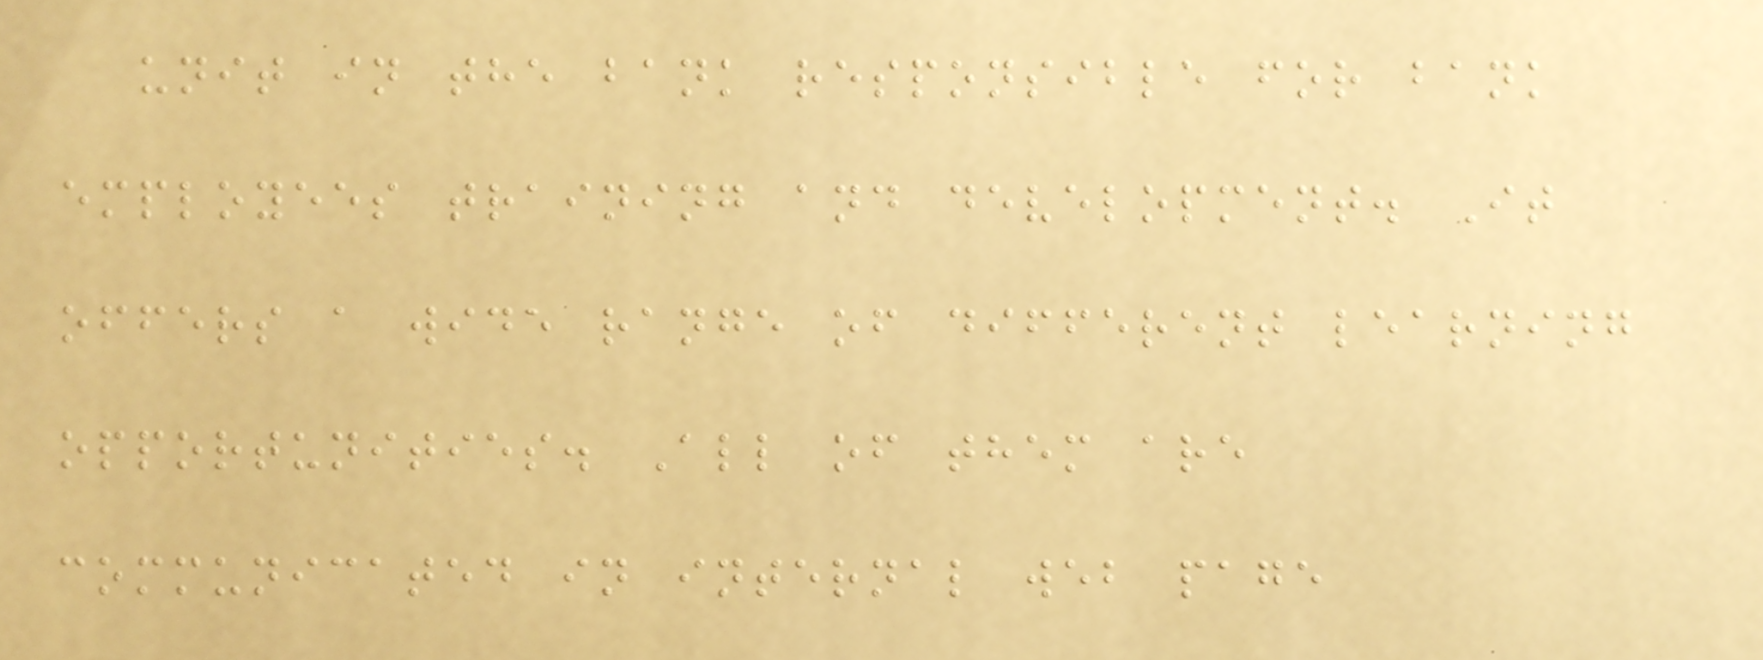unit in the bank responsible for bank
employees training and development. It
offers a wide range of different learning
opportunities. All of them are
communicated in internal web page
